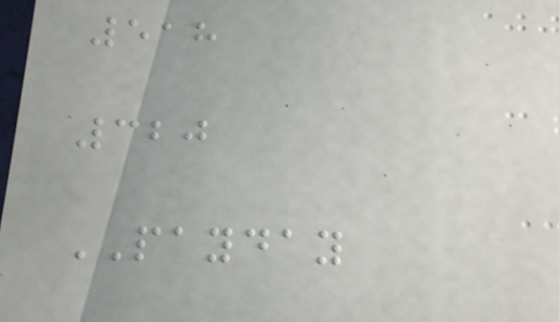518
320
PAYDAY
